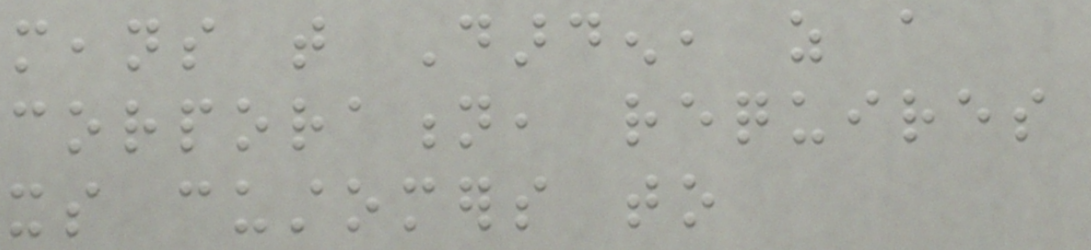means that Darden, as a
corporation, requires
its customers to
